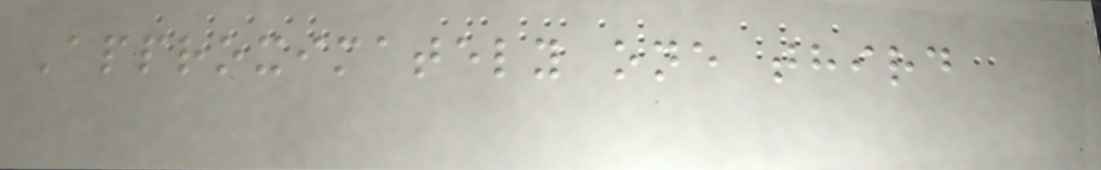Approximately one third
